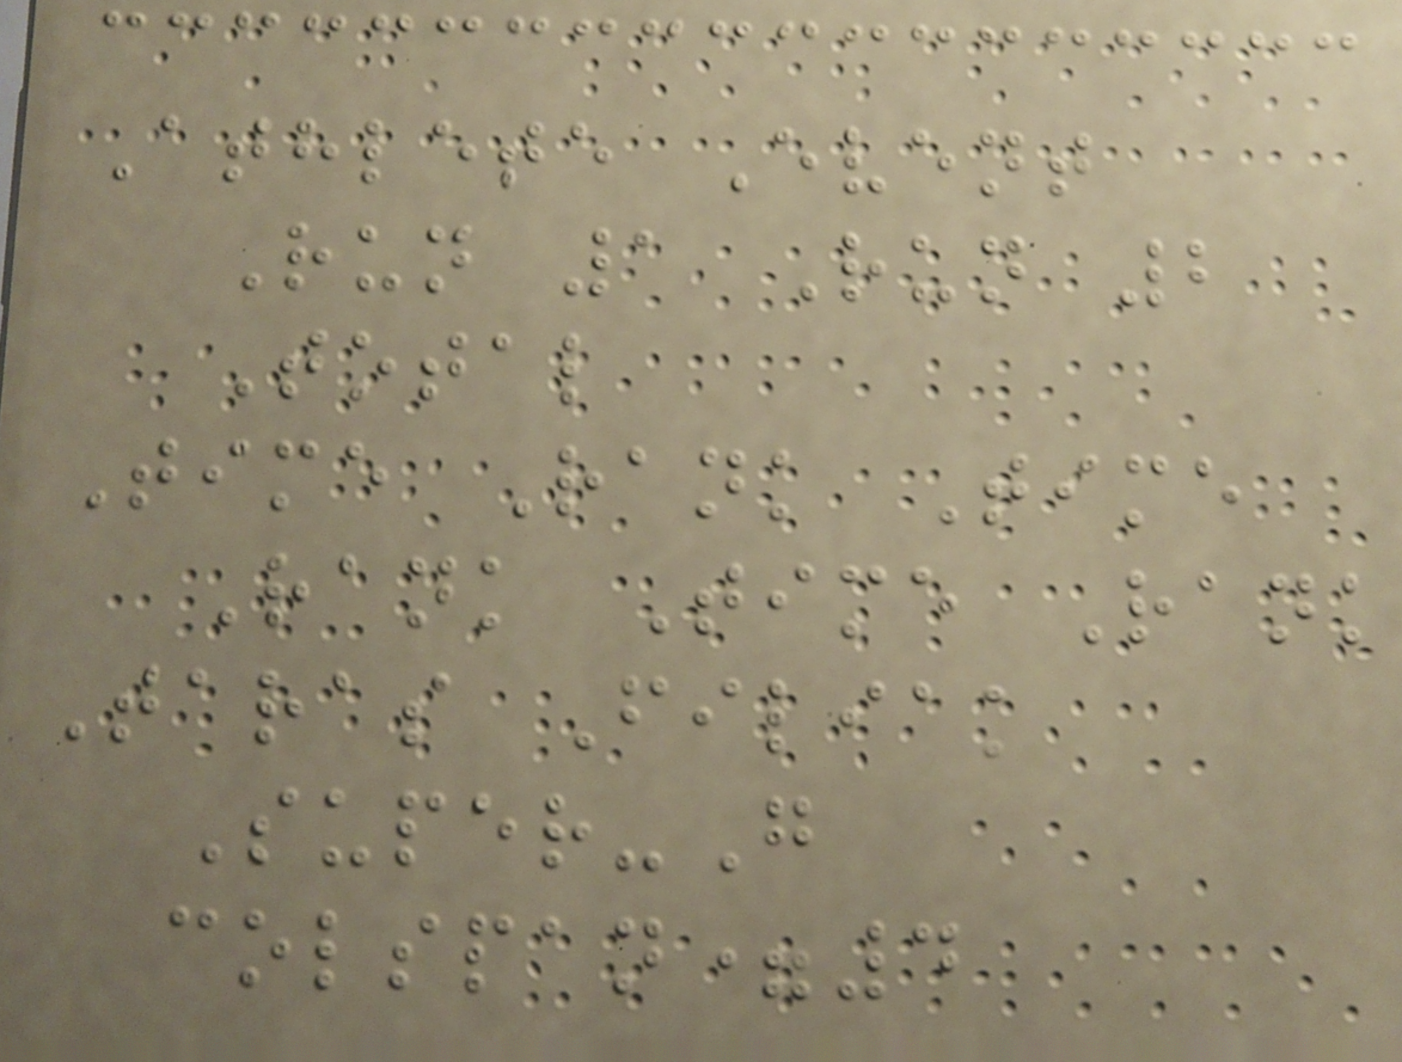Athlete Event
Run 1 Run 2
Total
Time Rank Time
Rank Time Rank
Taras Filiak
Super-G
colspan=4
